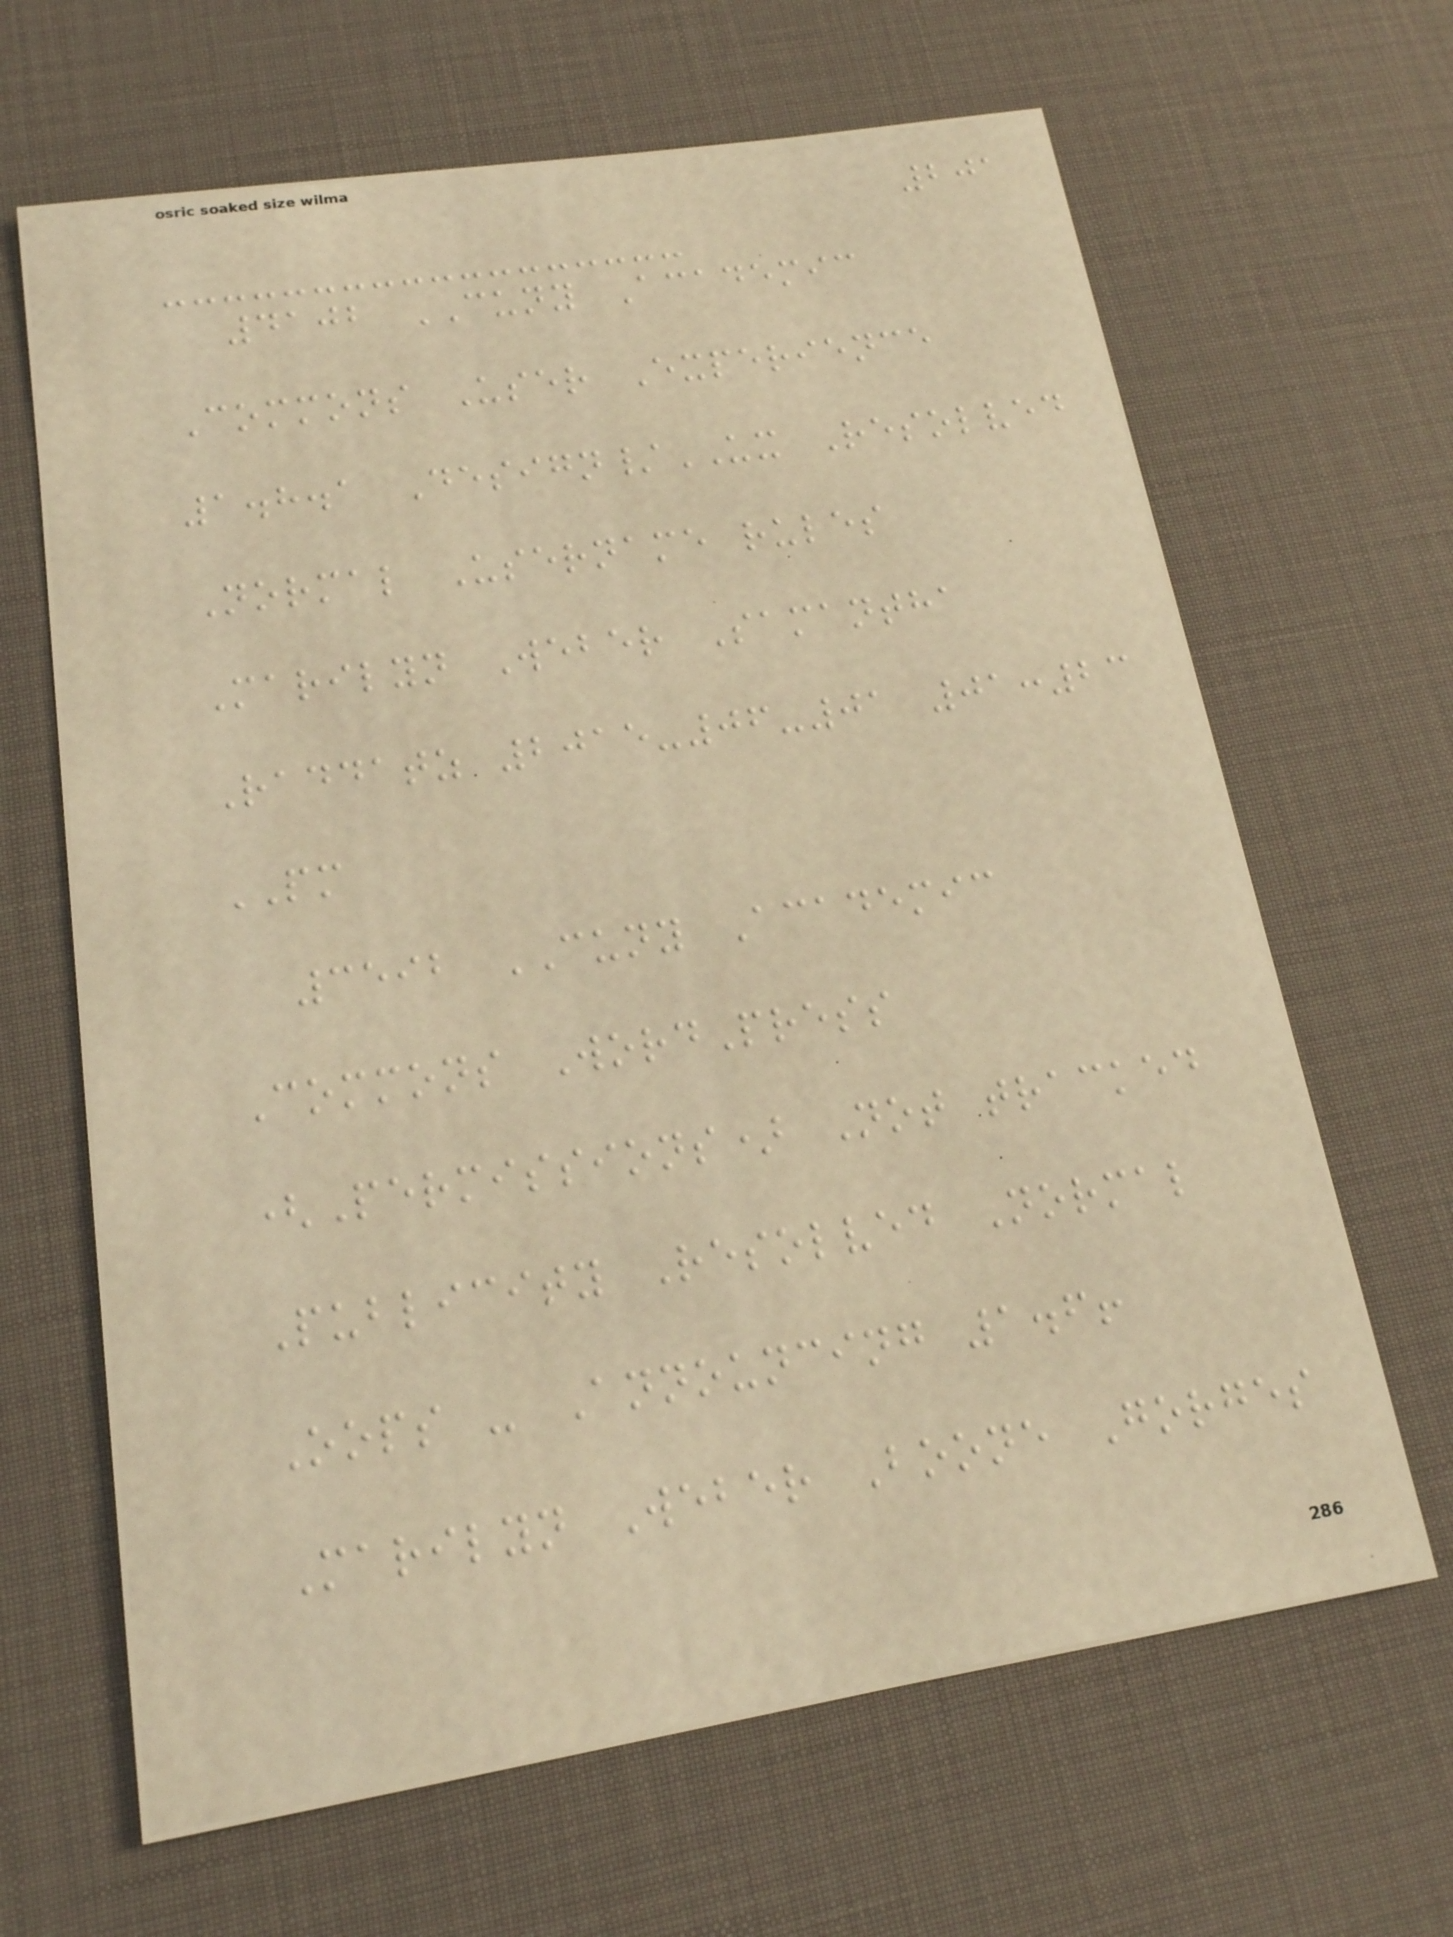201
4102 CUNY Academic
Commons User Experience
1.8.1 Design/UX Resolved
Normal Username rules
Marilyn Weber Samantha
Raddatz 2015-06-01 01:23
PM
3592 CUNY Academic
Commons WordPress
(Permissions) Not tracked
Publicity Resolved Normal
Oops - Announcing 1.6!
Marilyn Weber Boone Gorges
